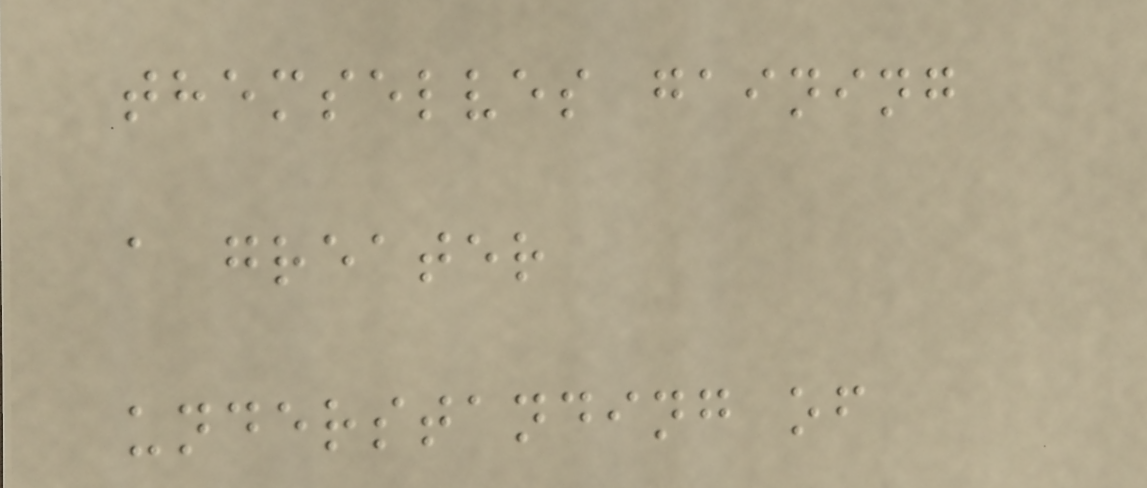themselves gaining
a greater
understanding of
